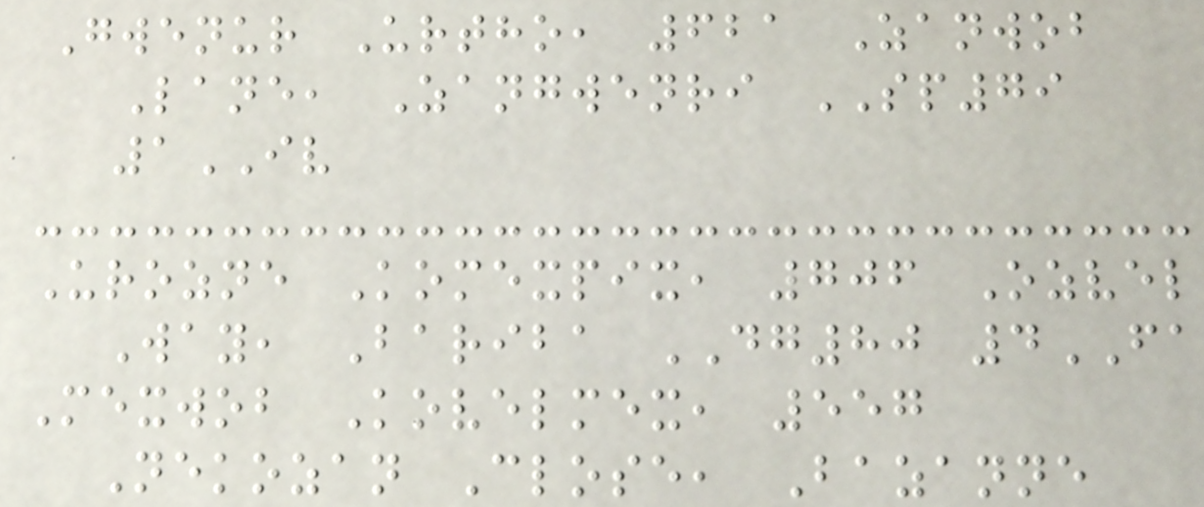Gwenur Urtho, 621 Zanwob
Lane, Zangwenri SP79
1IV
Urozne Komexpix, 706 Ozvel
Way, Bariba DG80 4FA
Mexwob Kovelmex, 557
Nekozan Close, Bazanne
